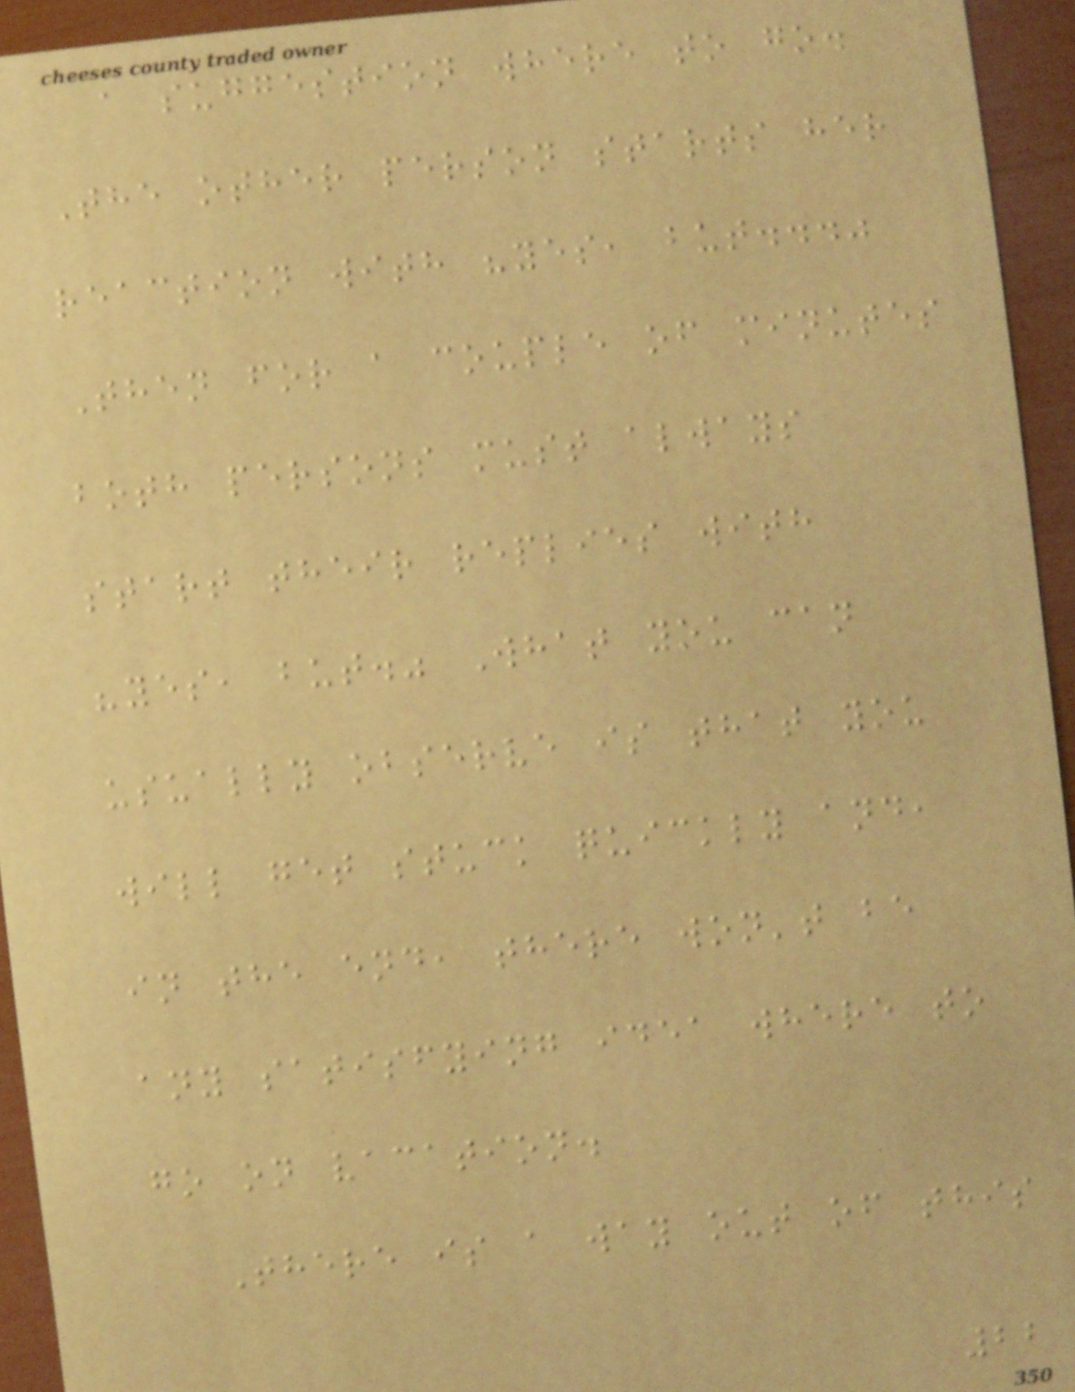a suggestion where to go.
The other person starts her
reaction with "yes, but..."
Then for a couple of minutes
both persons must always
start their replies with
"yes, but." What you can
usually observe is that you
will get stuck quickly and,
in the end, there won't be
any satisfying idea where to
go on vacation.
There is a way out of this
22
